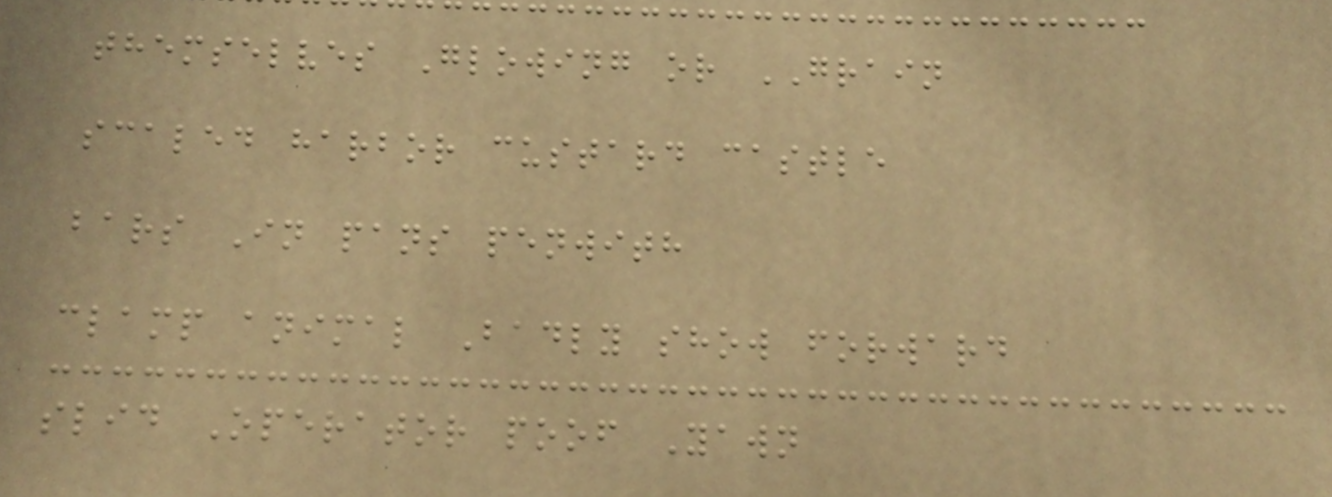themselves Glowing or GRAIN
scaled harbor custard castle
bars In pans penwith
clamp animal Badly show forward
slid Operator poof Yawn
